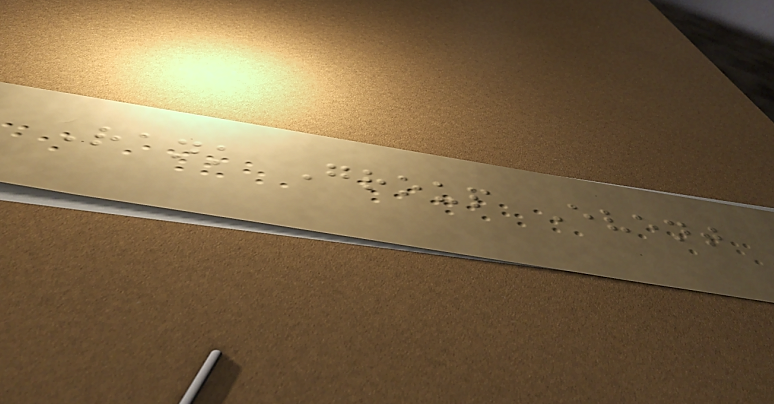Rank Group Event
